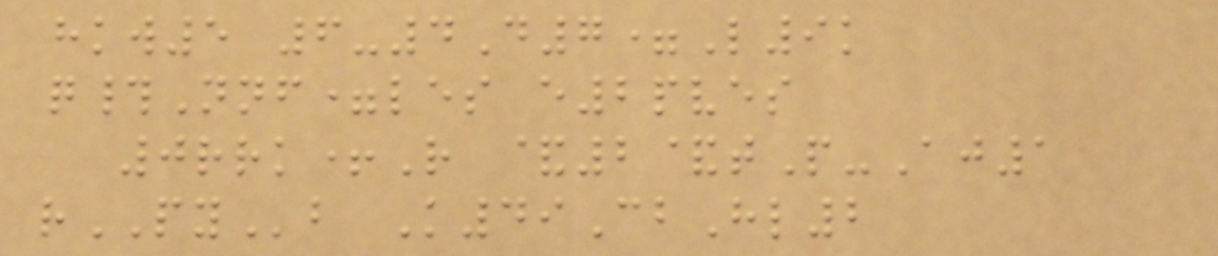hkw5 6-4D7=L9k
q#Nnf=les e2pves
0rrk+R &2&tP-Aj1
rPYb K49CbHl2
